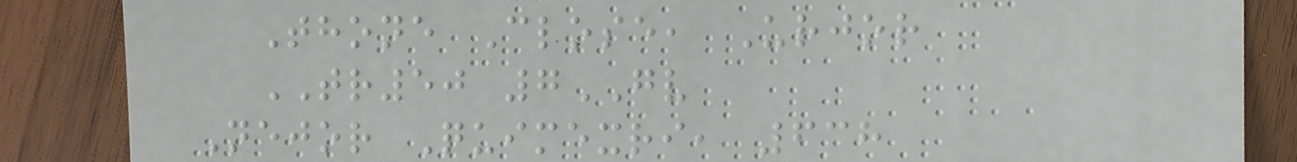Thone Close, Urjor
TR50 7GV
Nejor Quimexri, 638
